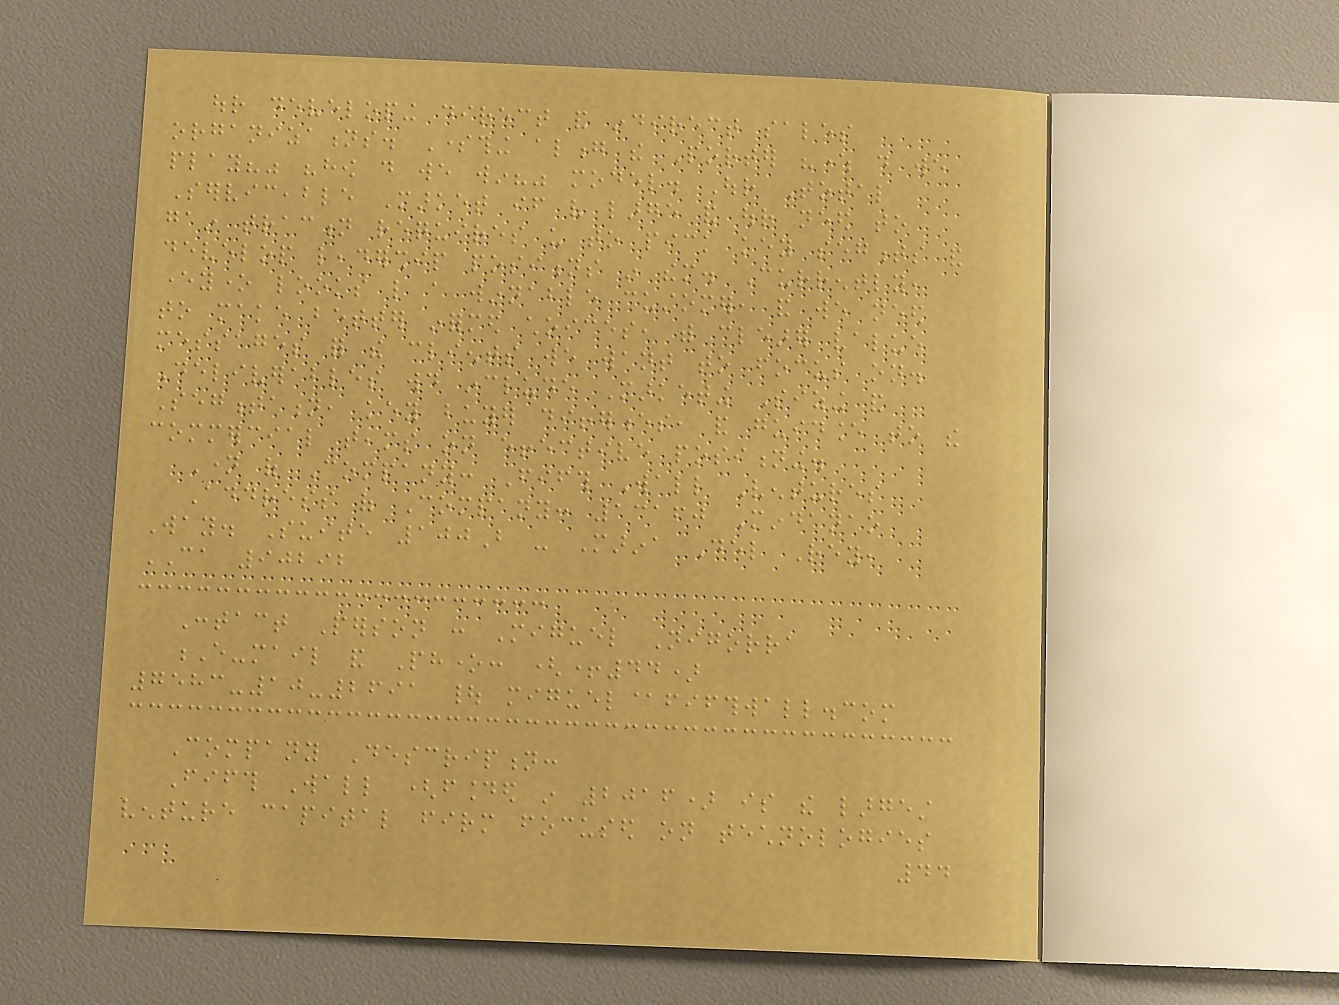our developing direct and indirect sales
organizations. Something along the Porter "where do we
play?" "how do we win?" model. Our Total
Serviceable Market if very large and our need to
gain traction requires us to pick key segments and
develop leadership positions in them. Currently,
everyone looks like a winnable customer, and we need
to make better informed choices, with clearer value
messages for the clients we want to focus on.
Deliverables would include Marketing Sizing and
Segmentation, key buyer differences, and guidance to the
commercial teams on effective positioning.
Name of Company: Fifth Wall Ventures
Address of Company: 13160 Mindanao
Way. Suite 100B - Marina Del Rey,
CA 90292
Contact Person : Miguel Nigorra
E-mail and Phone: (+44)
7583-10-2691 | miguel@fifthwall.com
Company Description:
Fifth Wall (founded in 2016) is the largest
venture capital firm focused on technologies
44
